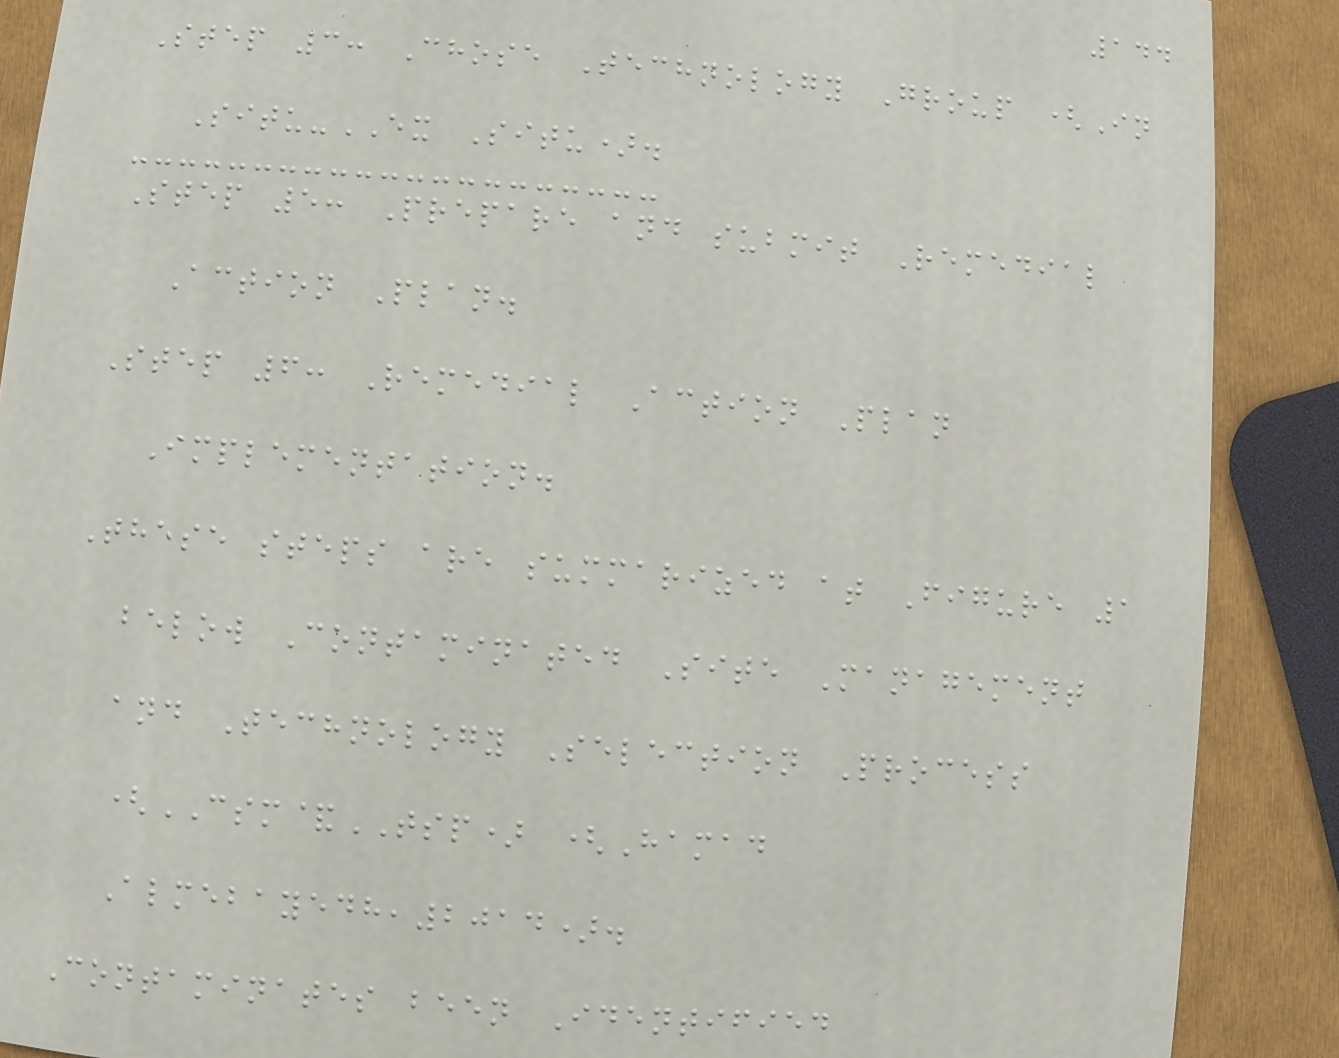144
Step 3: Chose Technology Group (In
Situ-EX Situ).
Step 5: Prepare and submit Remedial
Action Plan.
Step 6: Remedial Action Plan
Implementation.
These steps are summarized at Figure 1
below Contaminated Site Management
and Technology Selection Process
(CSM&TSP) (Hamad
Almebayedh,2014).
Contaminates been Identified
